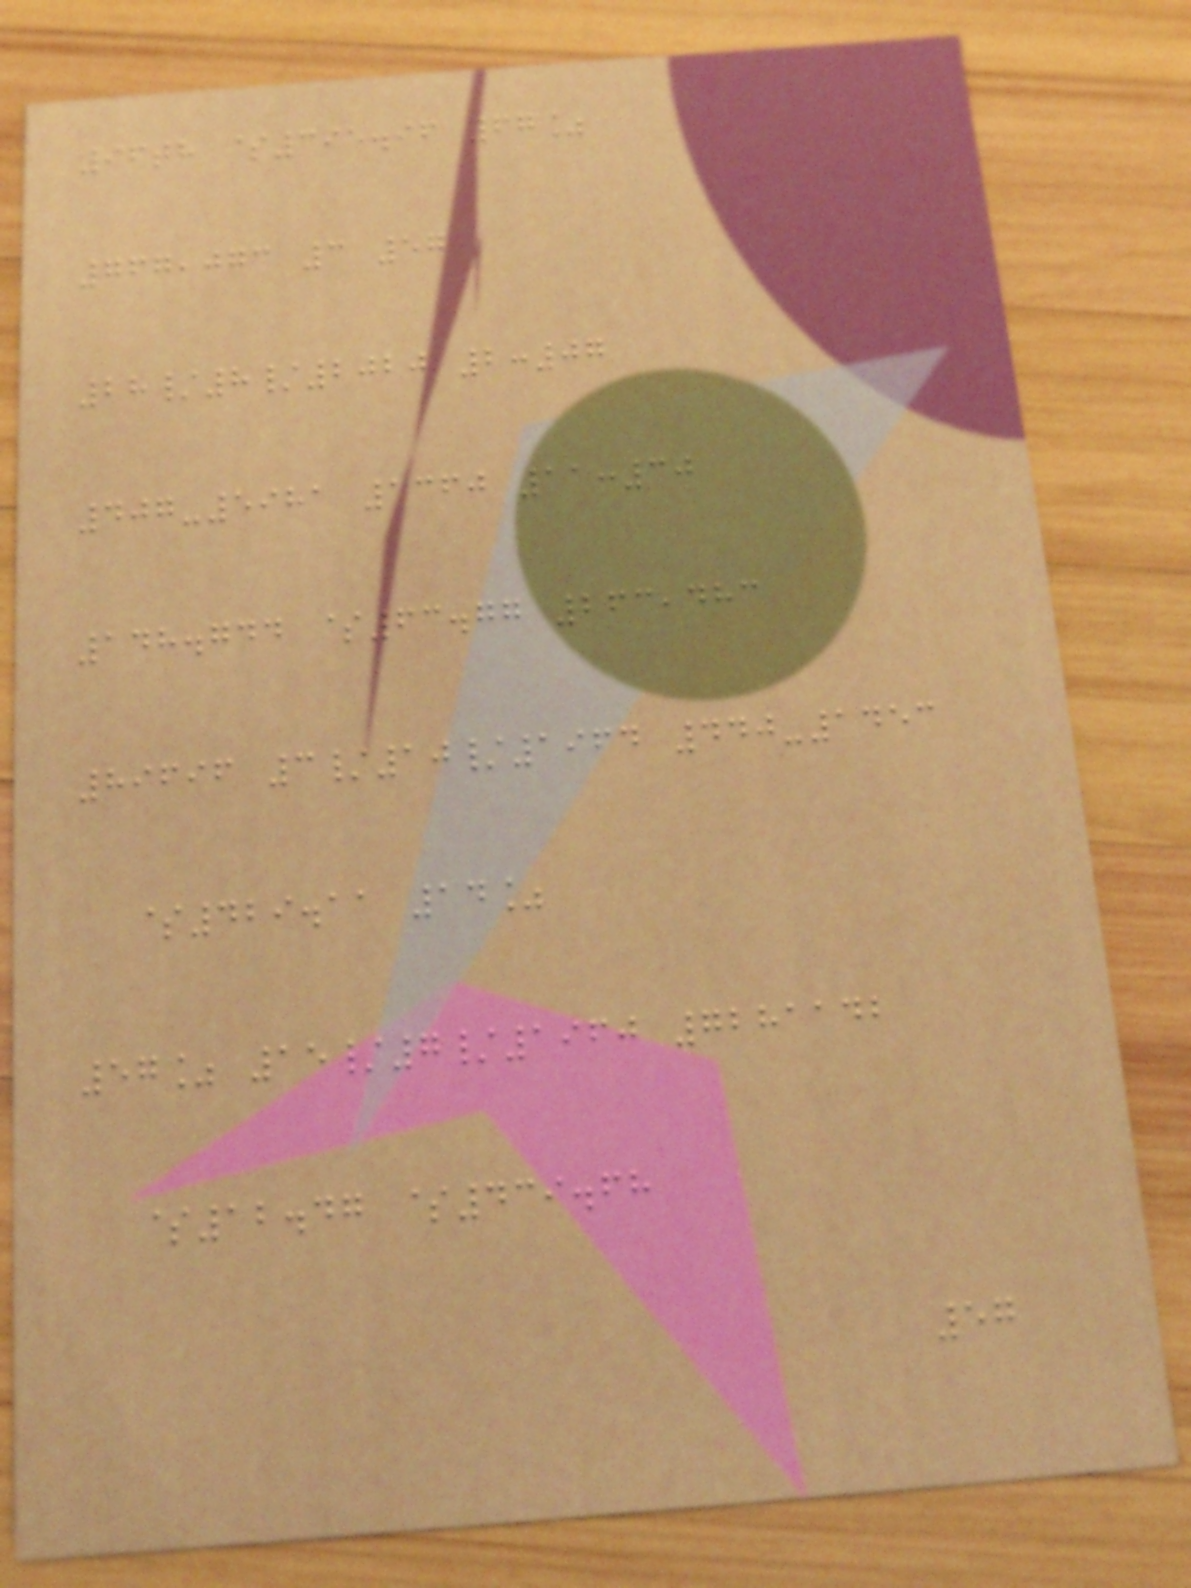96th $395.96 67%
767,073 3 57
28/8/2020 2:07
407-5981 1360 11:30
148.744 $63.77 263,483
89696 3/10/1964 440-1453
$429.11 14%
57% 15/7/1960 7281142
$12.47 $439.68
57
